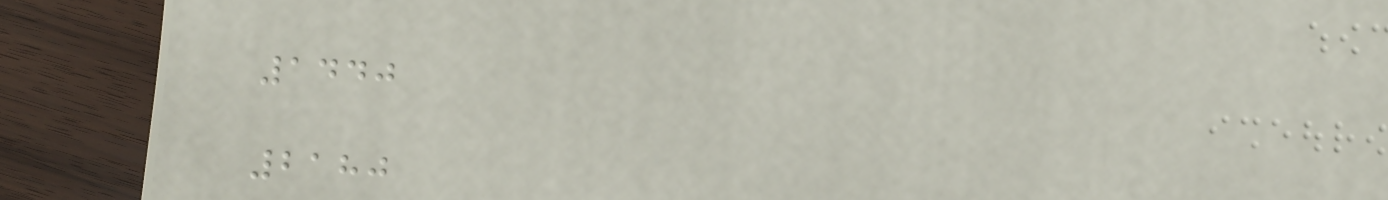1440
2180
